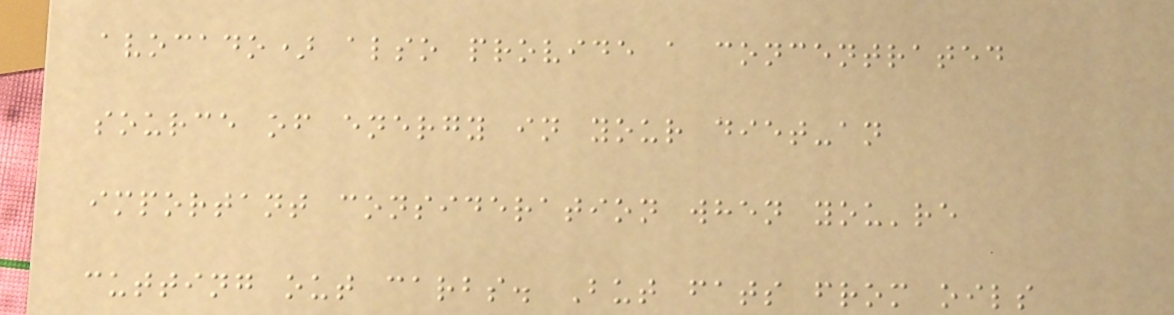avocado) also provide a concentrated
source of energy in your diet-an
important consideration when you're
cutting out carbs. But fats from oils
